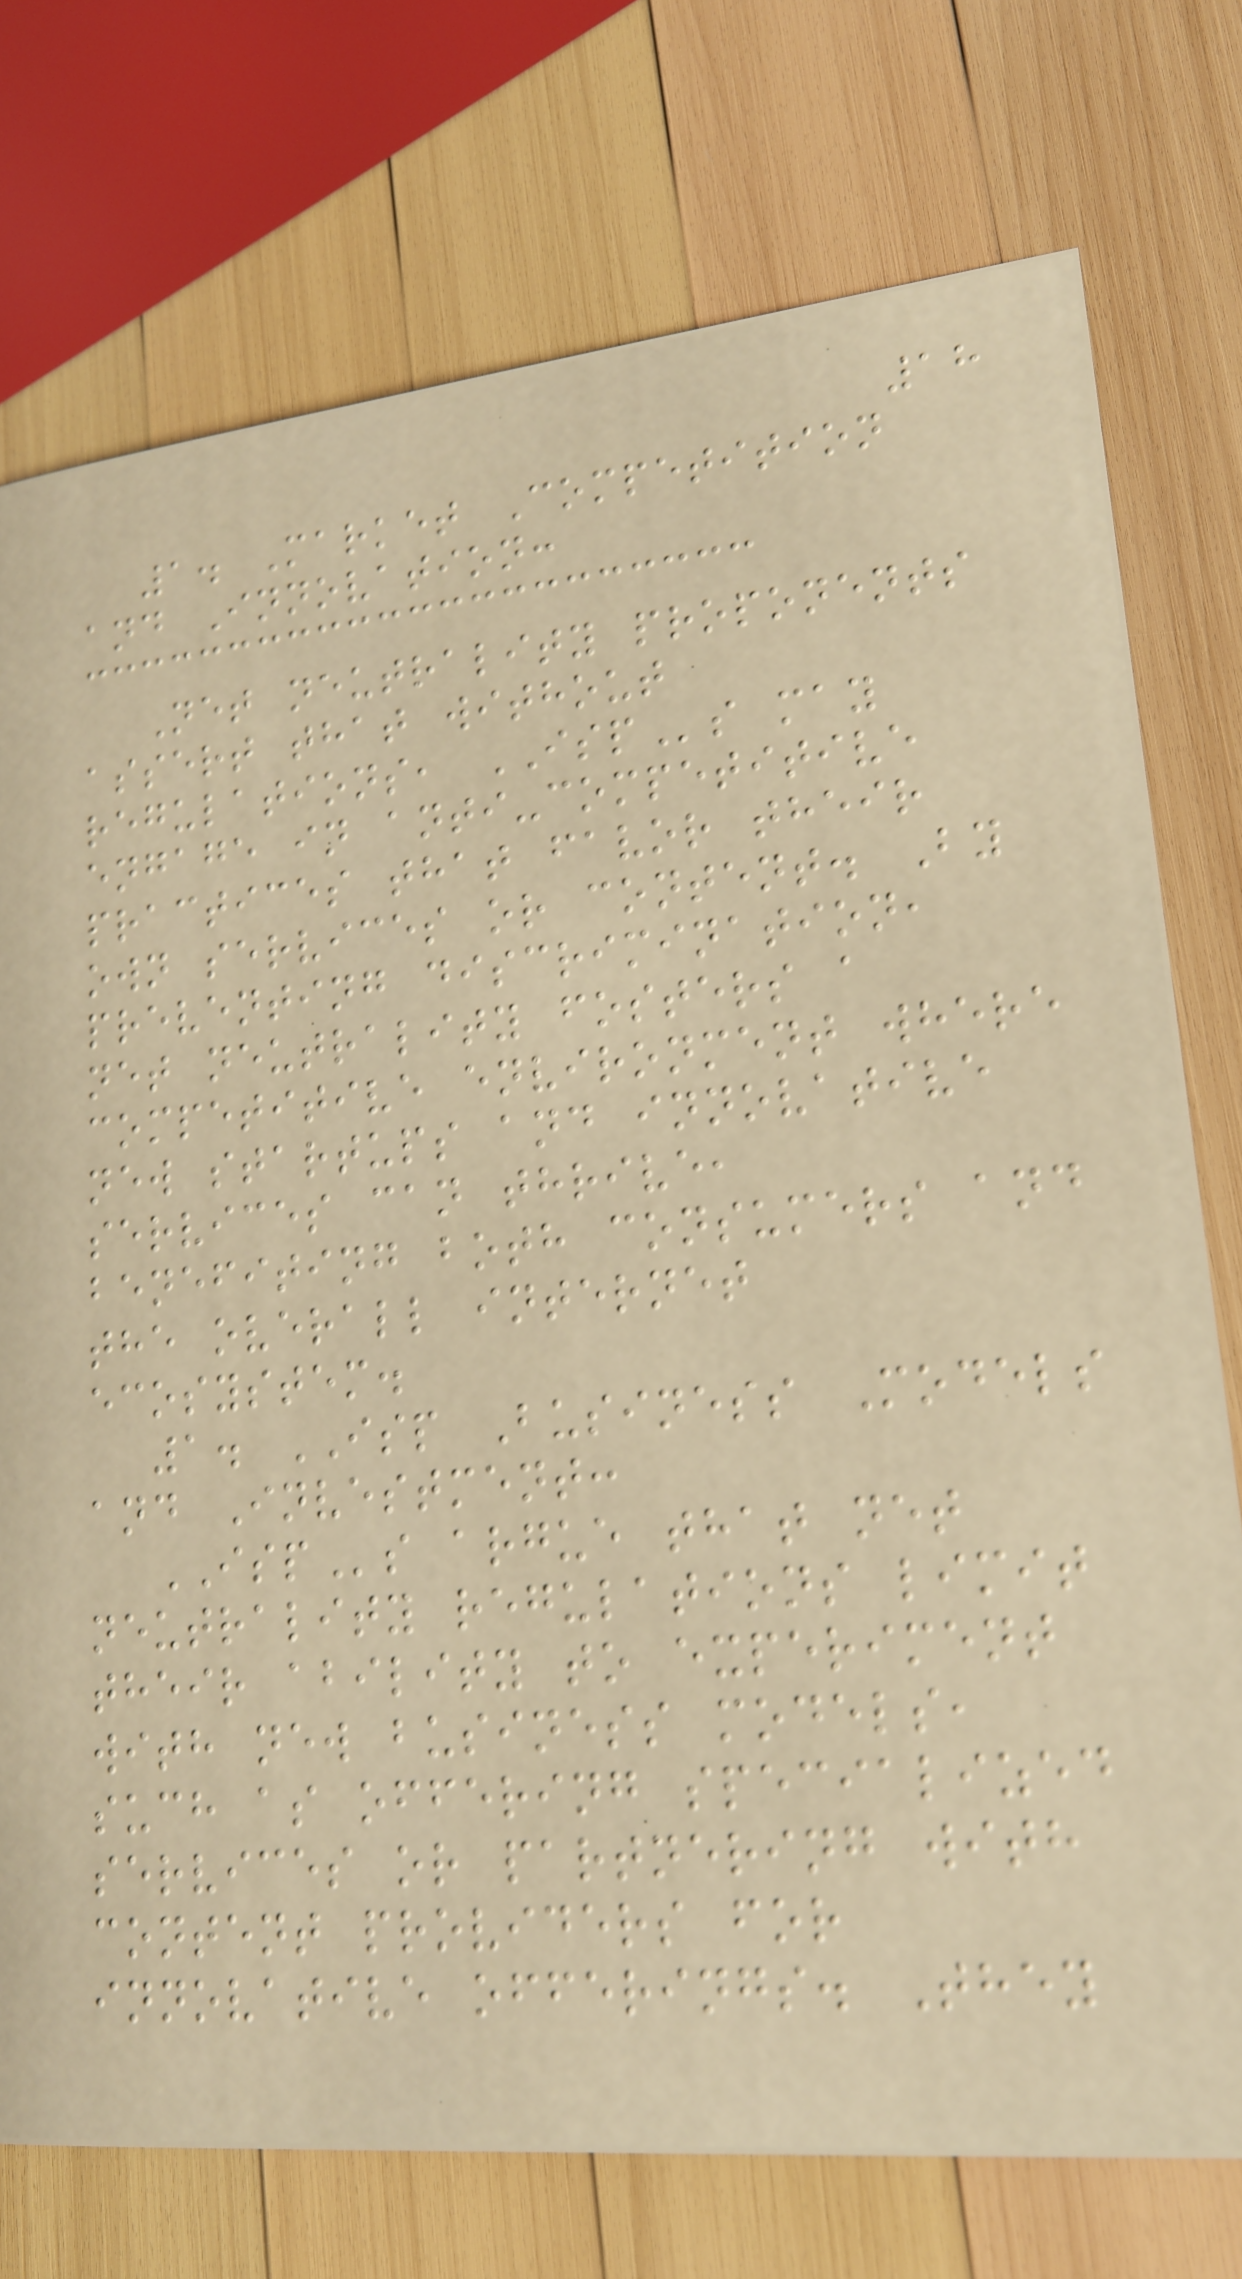18
1. Market Competition
and Innovation:
Net neutrality proponents
assert that without
regulations, ISPs may
engage in anti-competitive
practices that favor their
own services or content. By
preventing discrimination,
net neutrality fosters a
competitive environment where
new startups and innovative
services can thrive,
benefiting both consumers and
the overall internet
ecosystem.
1. ISP Business Models
and Investment:
ISPs argue that net
neutrality regulations limit
their ability to experiment
with new business models,
such as offering specialized
services or partnering with
content providers for
innovative offerings. They
